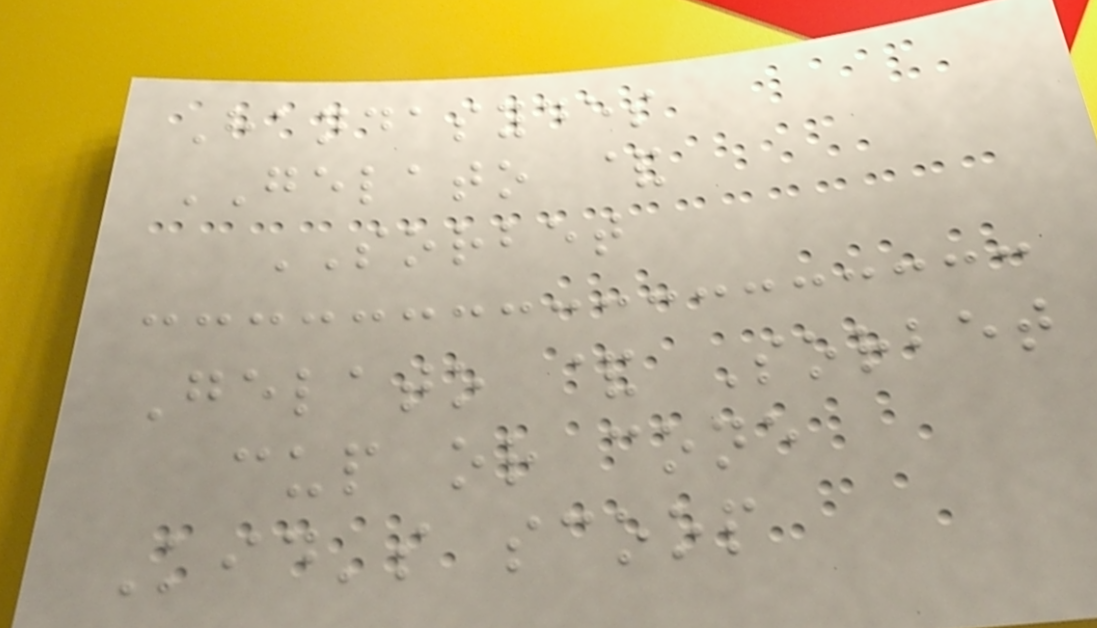Handasydes
GELATO &
SORBET
Gelato & Sorbet
cup or cone
Kid's scoop
